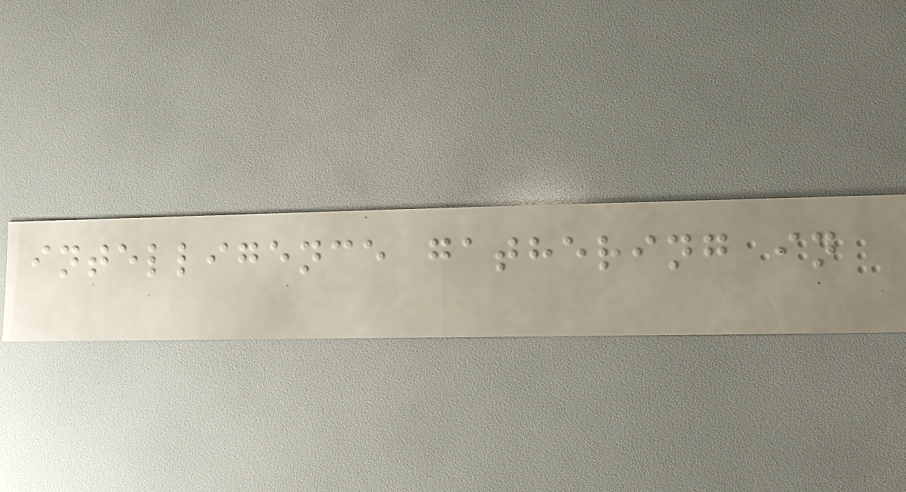intelligence gathering in
